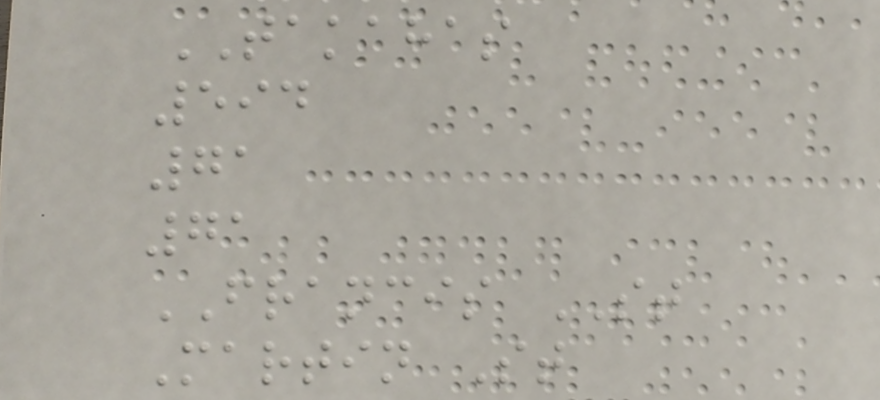TAKAHAS
594
71
71
FRANCIS ST
Martin St
